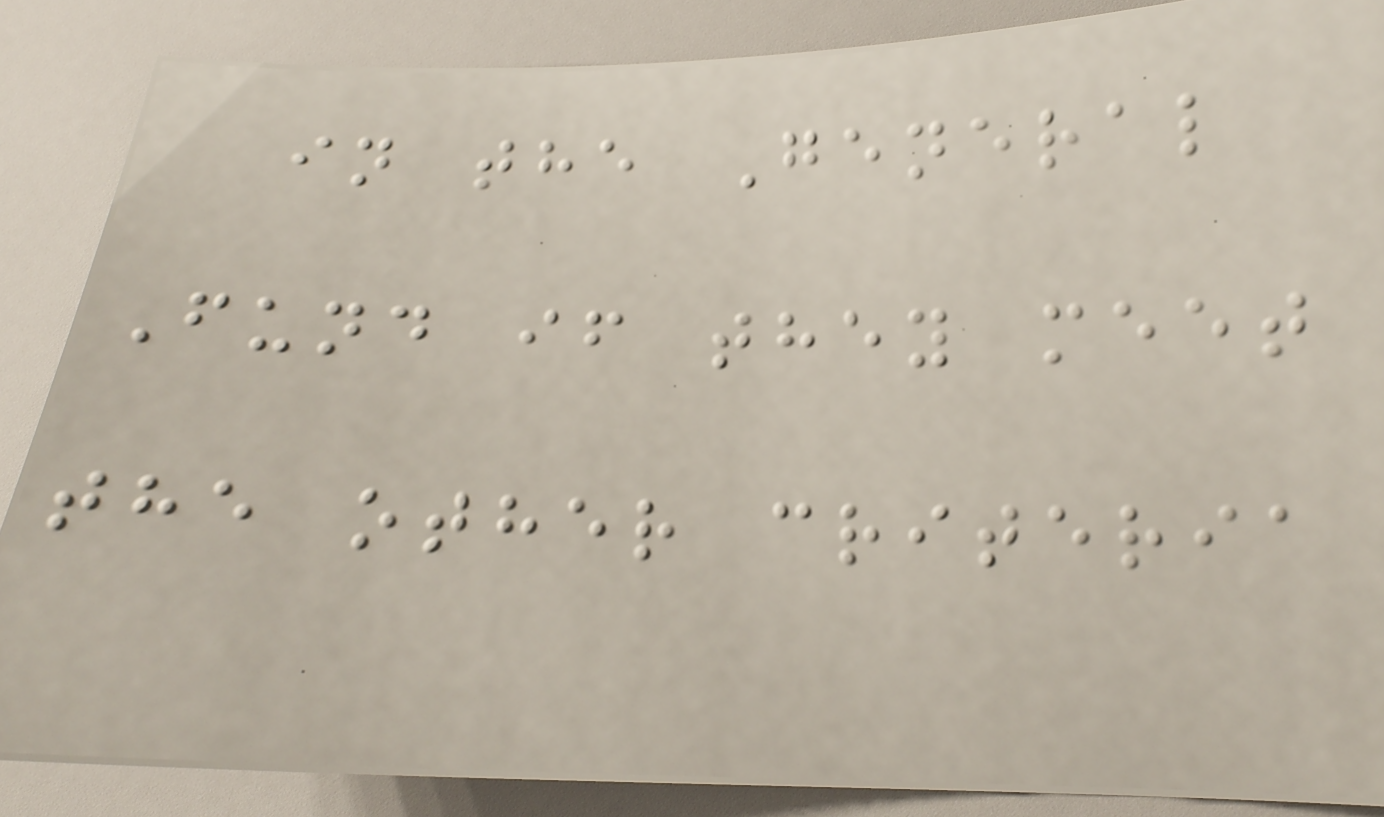in the General
Fund if they meet
the other criteria
